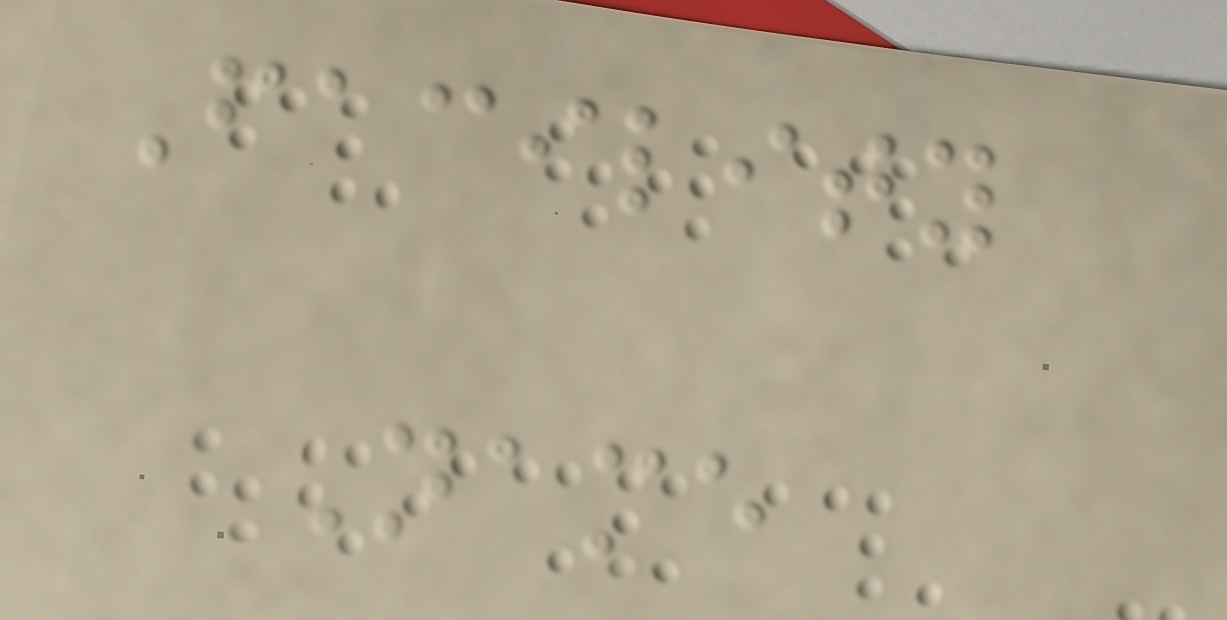Facility
Name
